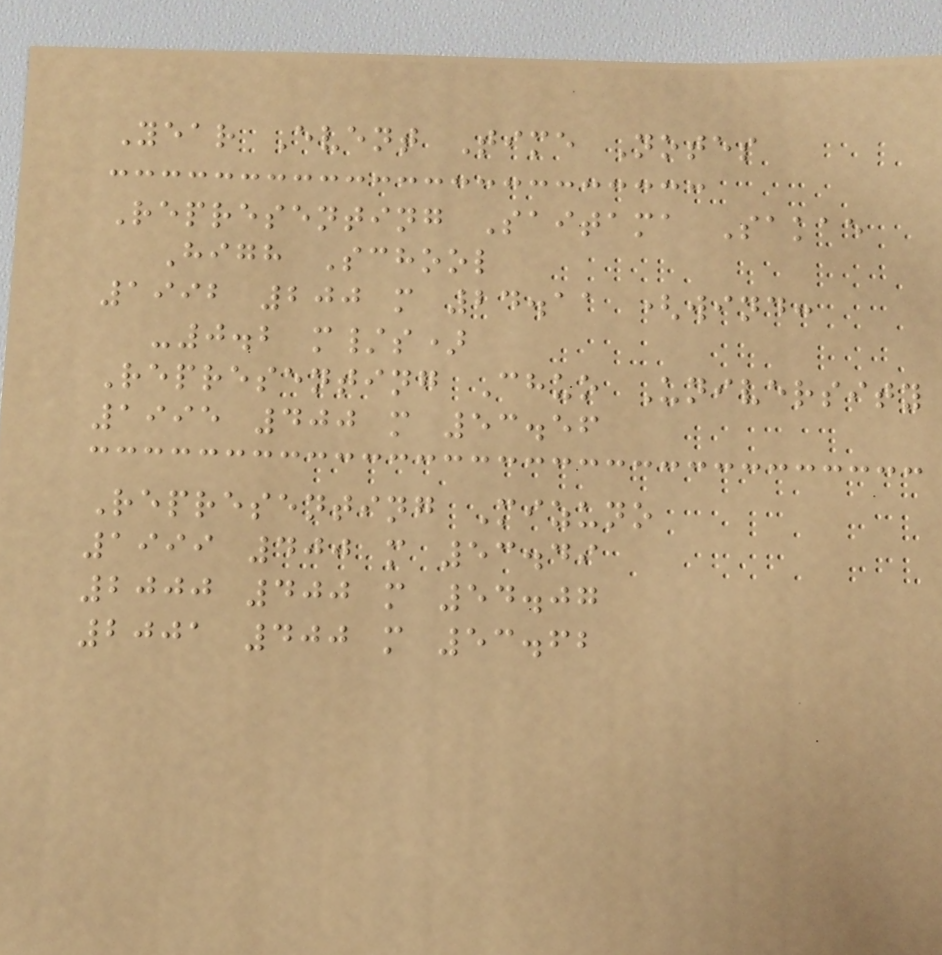Year Event Time Notes
Representing Saitama Sakae
High School
1992 200 m 24.11 (wind:
-0.2 m/s)
Representing Chuo University
1995 400 m 53.56
Representing Mizuno
1999 400 m 53.49
2000 400 m 54.07
2001 400 m 53.62
